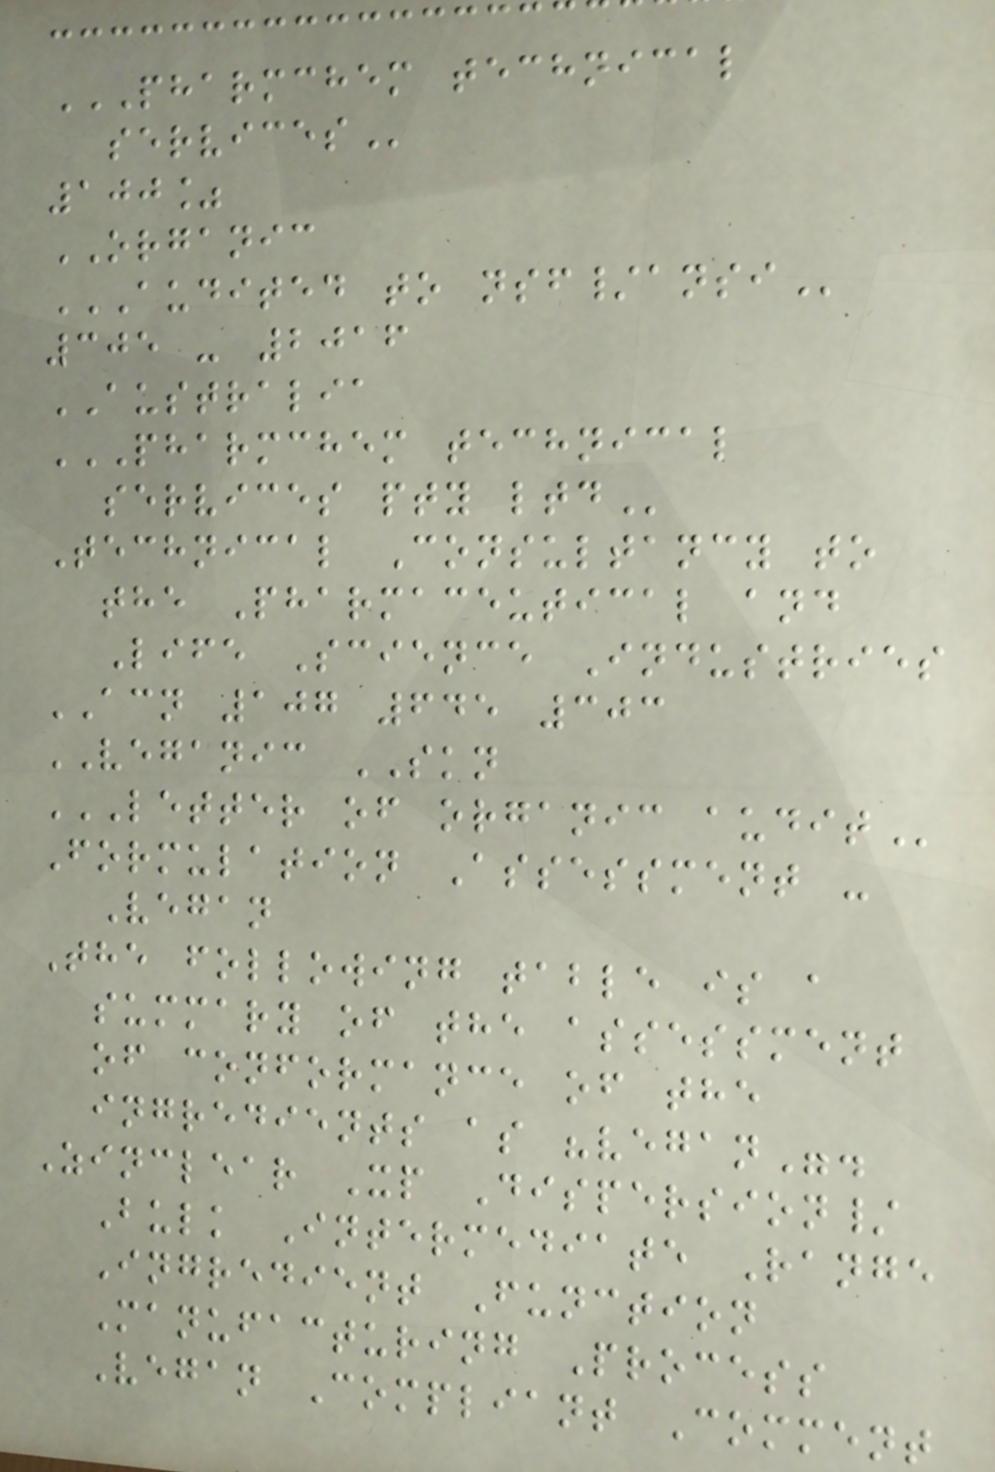PHARMCHEM TECHNICAL
SERVICES
100%
ORGANIC
AUDITED TO NSF/ANSI
305 - 2016
AUSTRALIA
PHARMCHEM TECHNICAL
SERVICES PTY LTD
Technical Consultancy to
the Pharmaceutical and
Life Science Industries
ACN 107 645 303
VEGANIC SKN
LETTER OF ORGANIC AUDIT
Formulation Assessment -
Vegan
The following table is a
summary of the assessment
of conformance of the
ingredients as "vegan".
Zinclear Xp Dispersion/
Bulk Intermediate Range
Ingredient Function
Manufacturing Process
Vegan Compliant Comment
